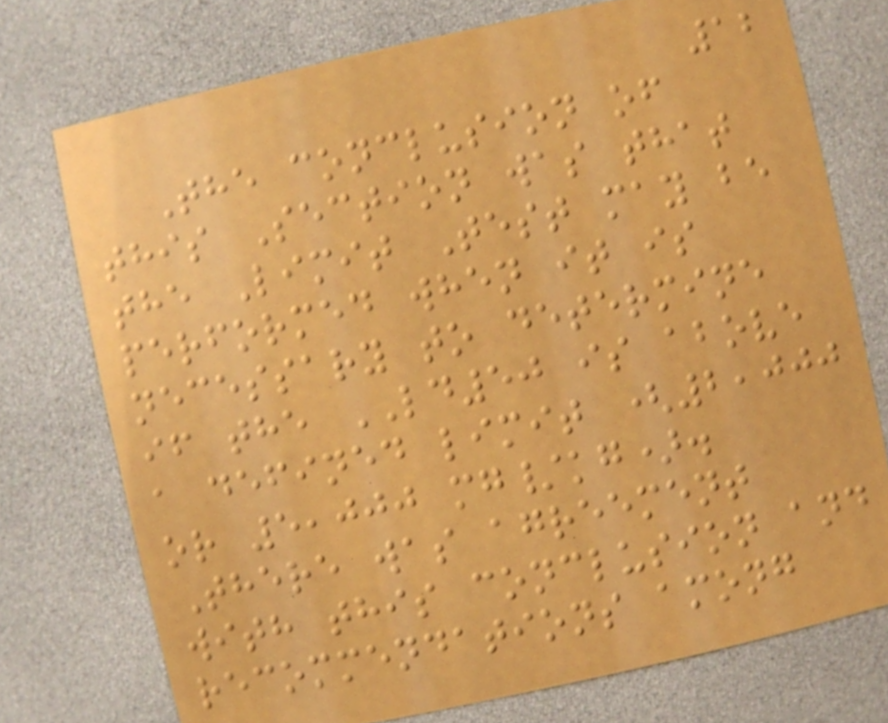12
The conclusion of
this Section was that
the Limit Test may be
performed when it is
necessary to determine
if the LD50 is above
a defined limit (2,000
or 5,000 mg/kg).
There was agreement
with this conclusion and
recommendations among
